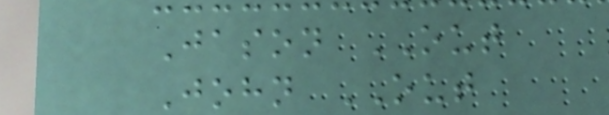Jason OUT
John OUT
